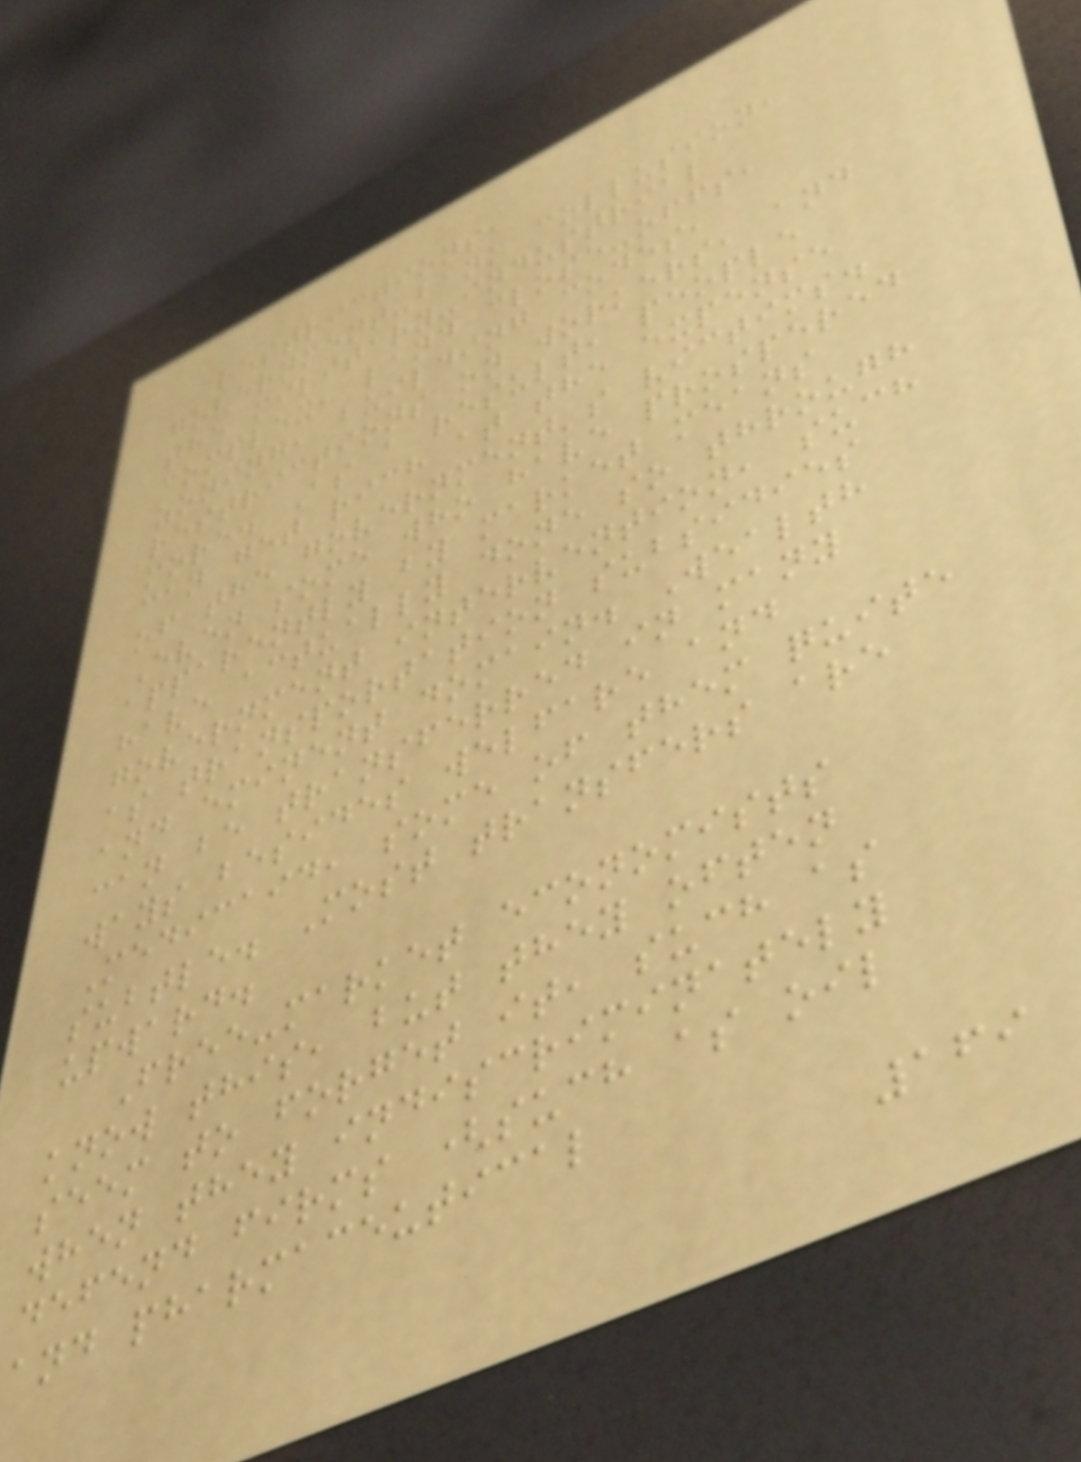restrictions,
government-bank collusion,
the military-industrial
complex, land close-offs,
zoning, building codes,
restrictions on workers, and
more. As a result, people
can get rich at the expense
of the government's victims.
Even some who have prospered
apparently by market means
have actually done so through
government intervention, such
as transportation subsidies
and eminent domain. Wealth
can be transferred in many
ways besides welfare and
Medicaid, some of them quite
subtle. Most transfers are
upward.
Free-market economists
know this, but they often
seem to forget it, such as
when they indiscriminately
defend firms (such as oil
and pharmaceutical
169
